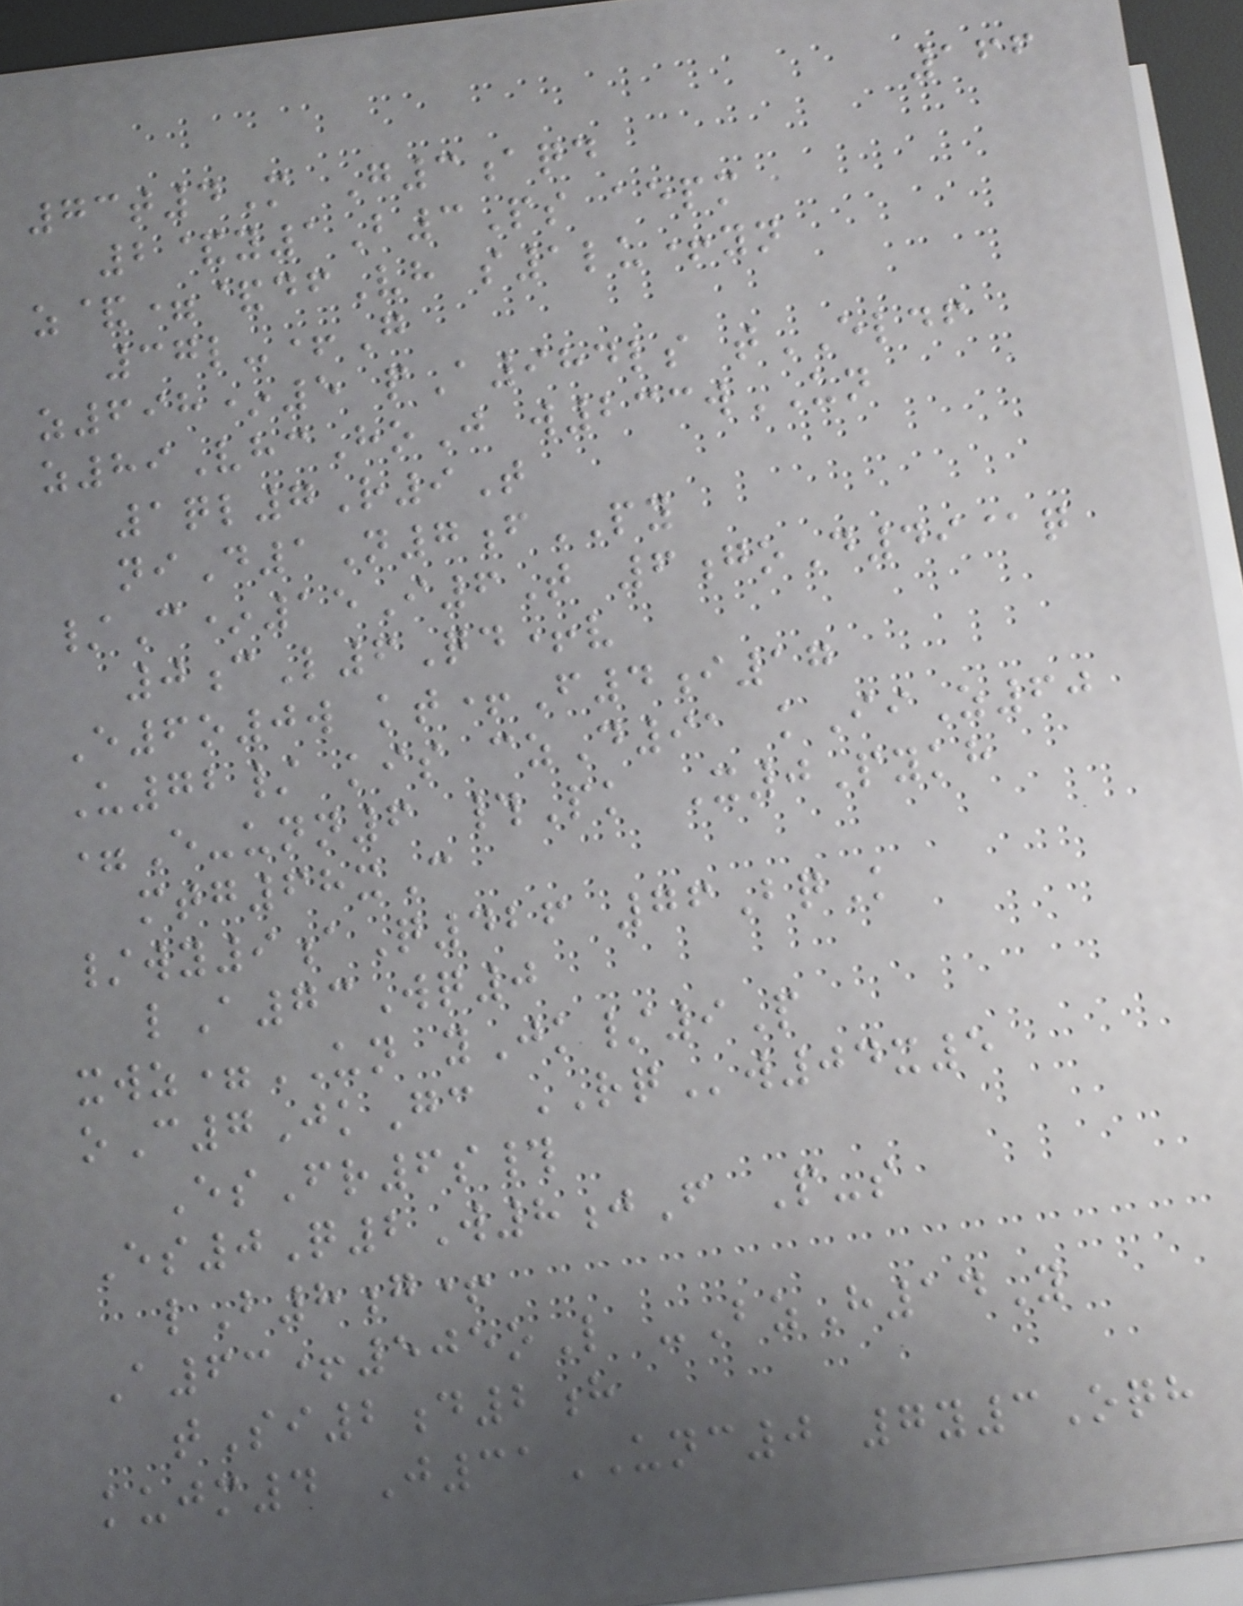166
73t4M G3aqd
2&y1B3Ps aepm
z&=&dfVh s1lu+yn
37l-+G
z698*5 pA984ls tELDF
z89VhcHoJ w233wUN
1ql7R9T
niD1N7fPY
/C*15I6T 6goD49@q
0cL6Qd+v
E6o0w kt+F4i17
U72/ kis czD91 kIiZ60
=E-unn6 #Pk X0Pykh
mtg68xC
/wy9aQ426 76BqK
lA73Wq0
xwz=UN yJk/9P
oC7JkGc RQw04x5
EsFr6s#
Es0Q2W8jF P-s
lB8g+
A63+505oL -BzH14Y
tSi2d2h
kujm4 J31UNC0 7y3Oqh
